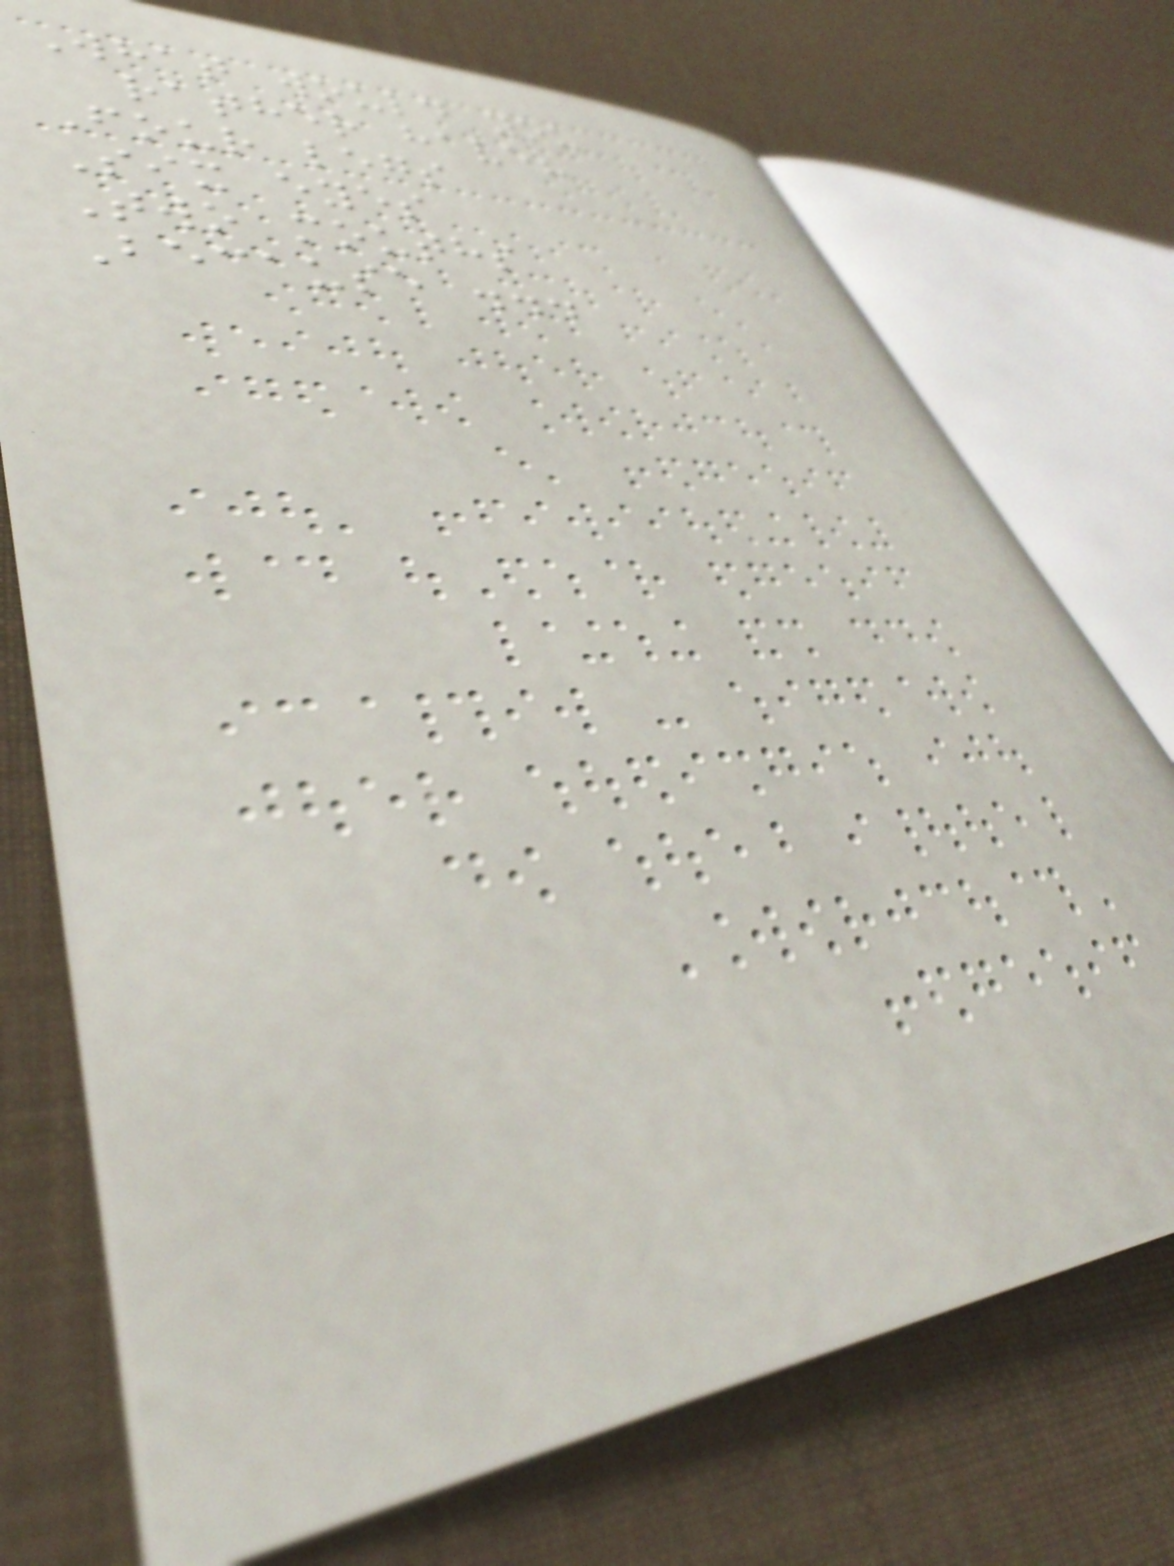What would you
rather have?
Four legs
Six eyes
Two mouths
Because ...
